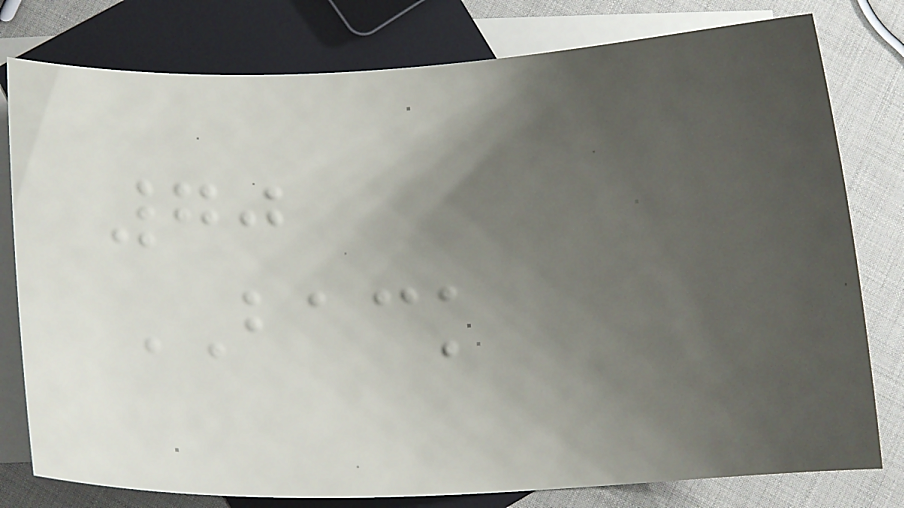70
BACK
